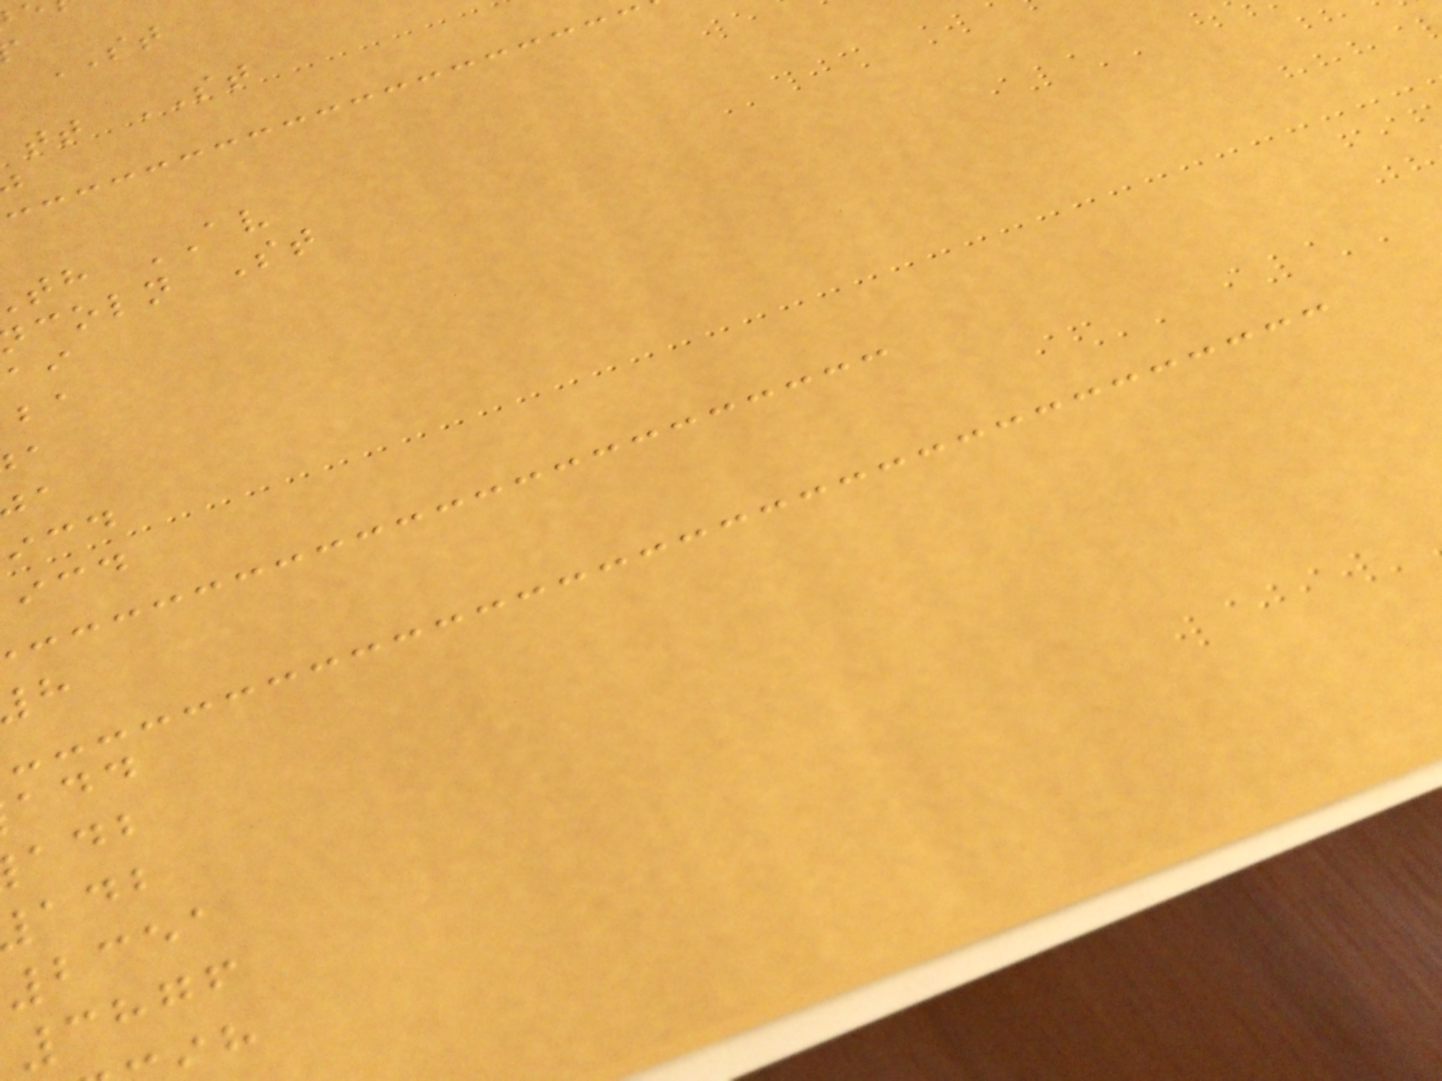ST
tt ST
th AV
coln St
2351
3876
